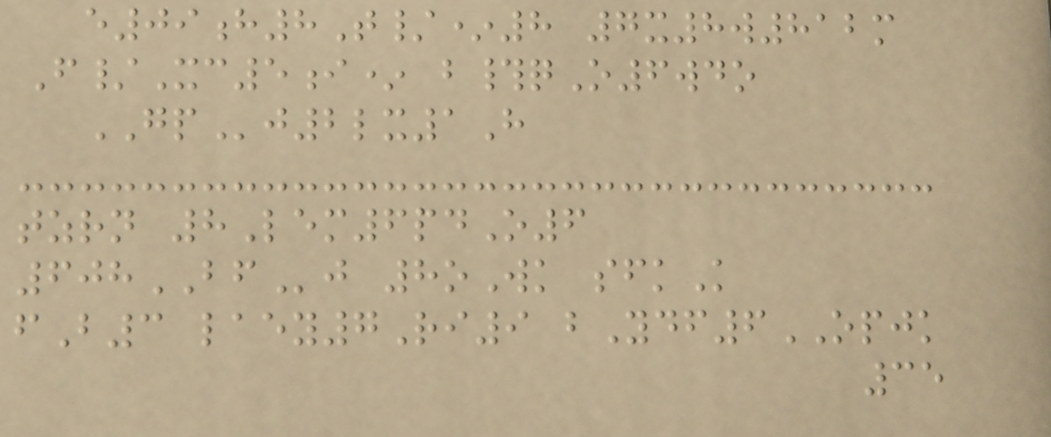e09h8T/*8 7x8w812m
F/Xc5i* b#qO6wdo
GPj2lx1H
tzrn 8Lem6pdO6
608BFj 8oWk sfkK
fB3 laey7Ri9 bYdf6OPJK
35
